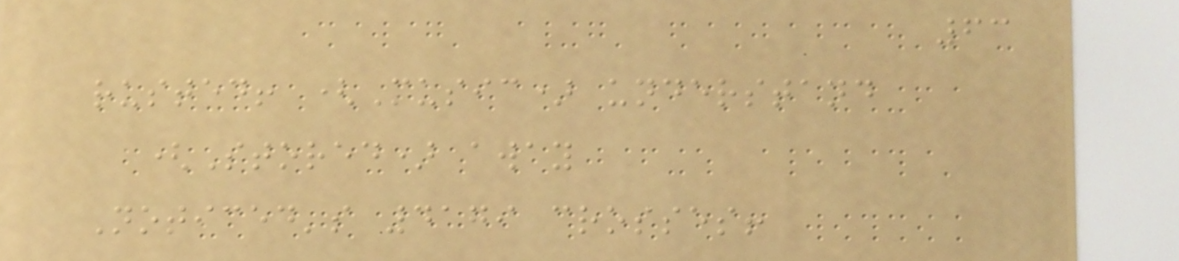63
rusted! (Music) understand
(Stored) away
Noticed's 4179 crosses!
